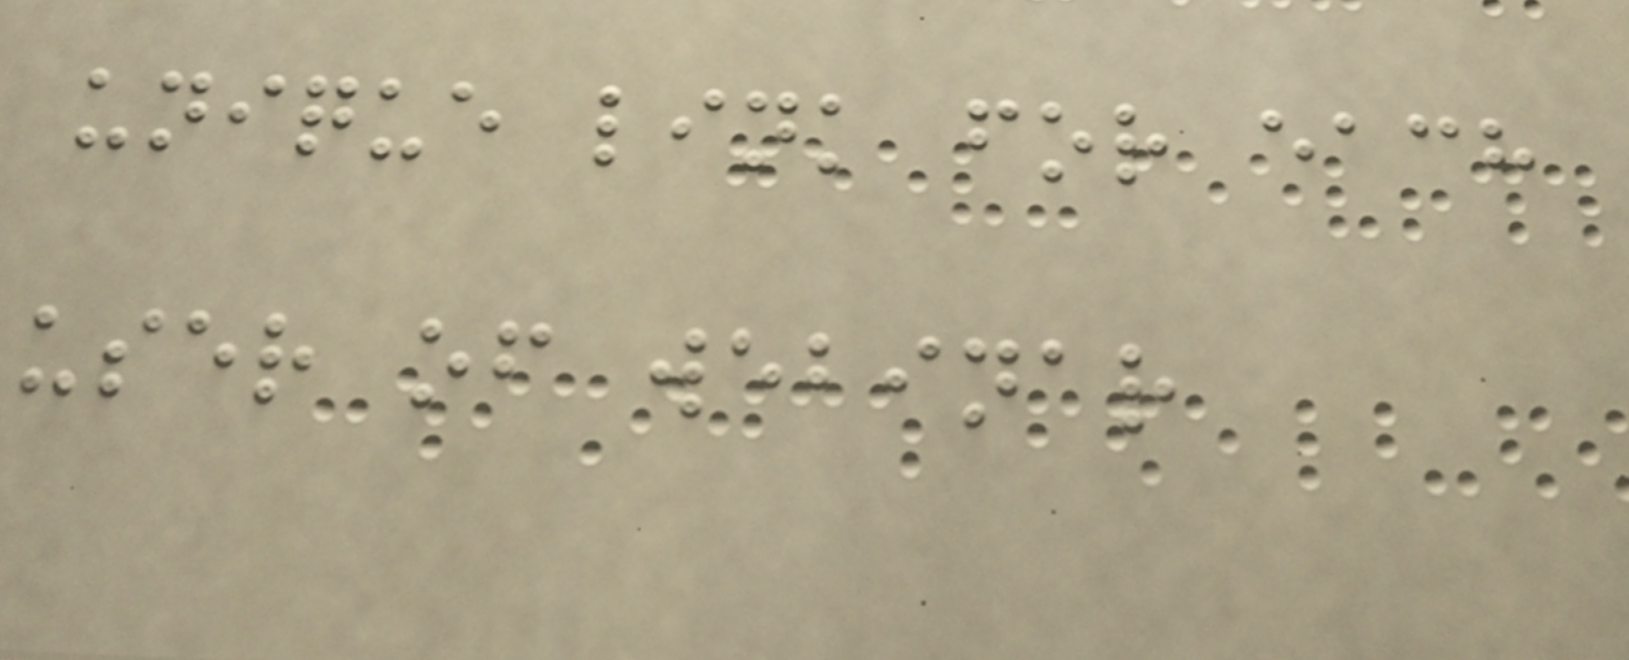unique link for each
user of webinar
